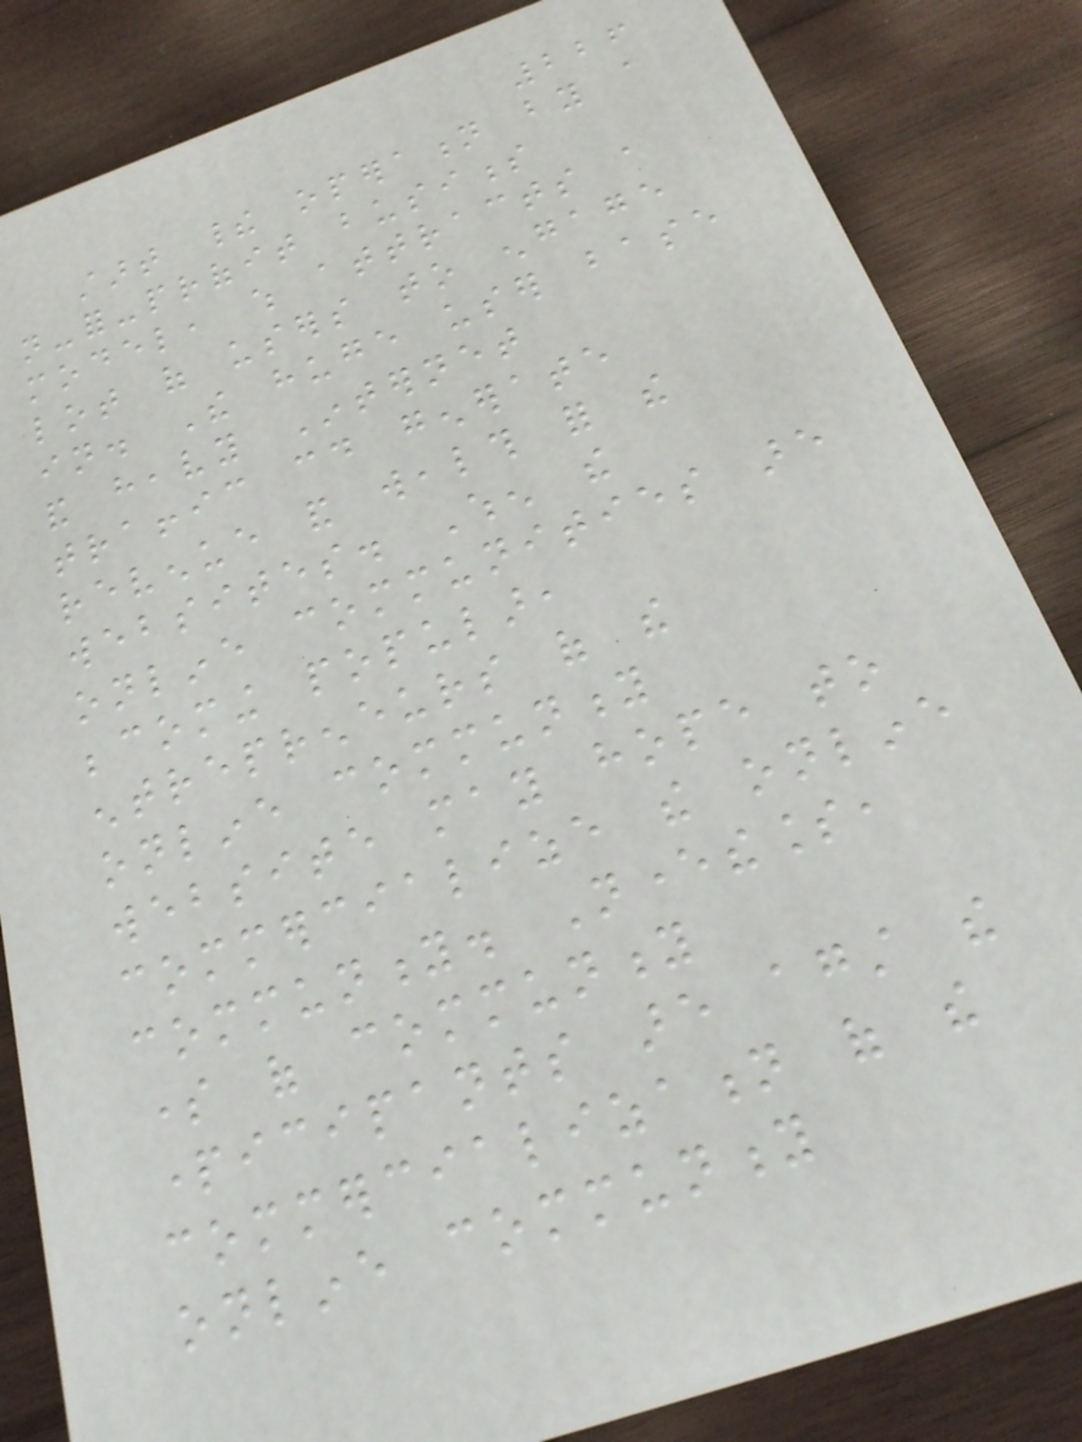226
start their operation by a
not-for-profit business
model, which attracts a
lot of users to engage
in. The huge user base
and heavy Internet
traffic could generate
revenue and wealth for the
websites. When the
online communities are
becoming popular,
entrepreneurs of the
online community
website may hope to
commercialize the online
community. Nevertheless,
some of community
participants are against the
commercialization of the
online community
